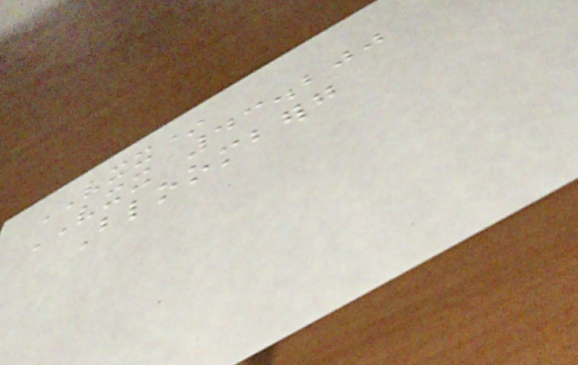VXX*
VXX 43.200
Bloomberg
